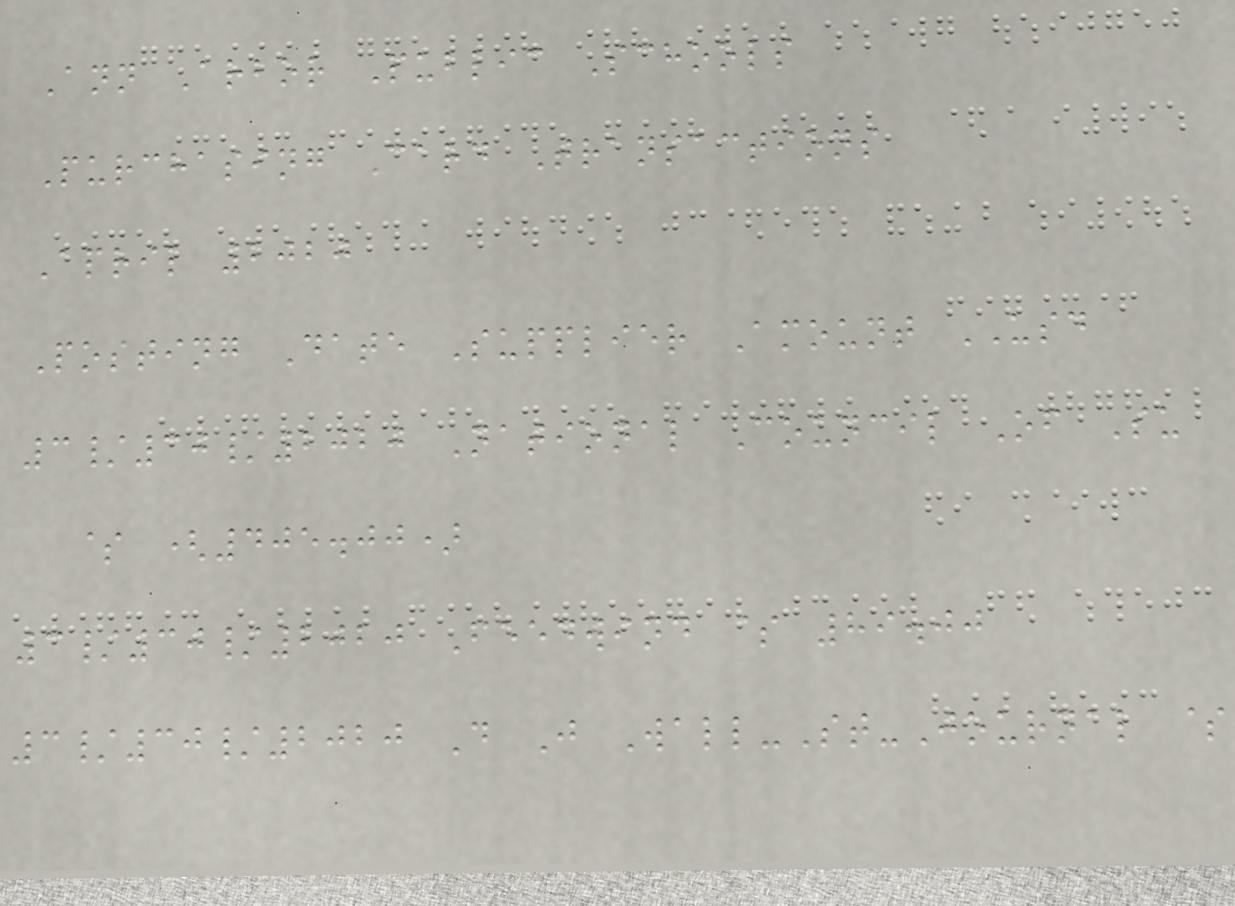Ann Arbor Public Schools
Purchasing Card Transactions
April 2020
Posting Date Supplier Amount USD
3/30/2020 National Council Of Su
$ (405.00)
3/30/2020 Feedwind $ 89.00
3/30/2020 D J Wall-St-Journal $
